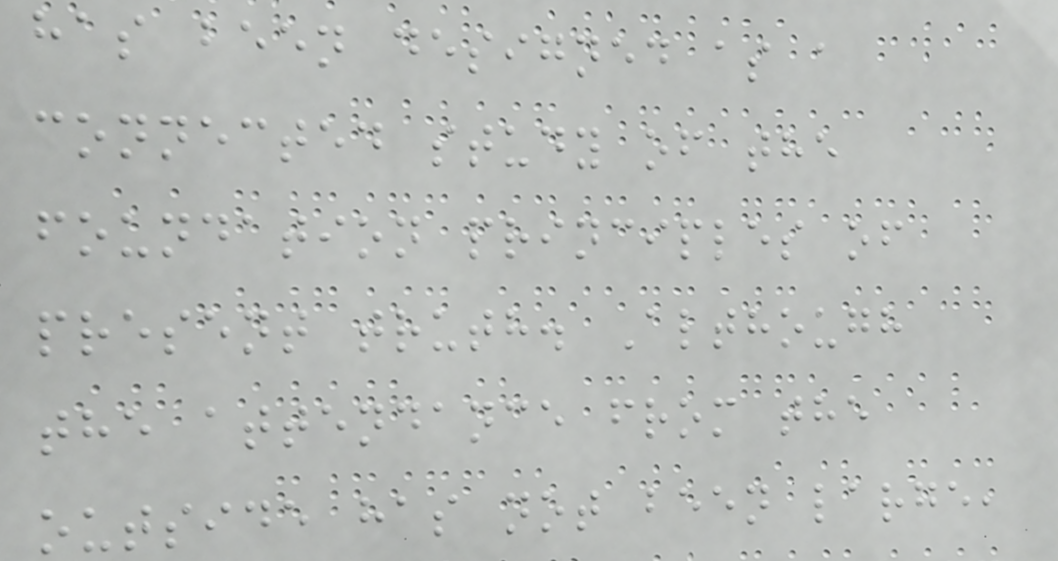has been designed as a
connected study of the
foundation principles of
present truth. Although
the attendance from the
outside has not been large,
